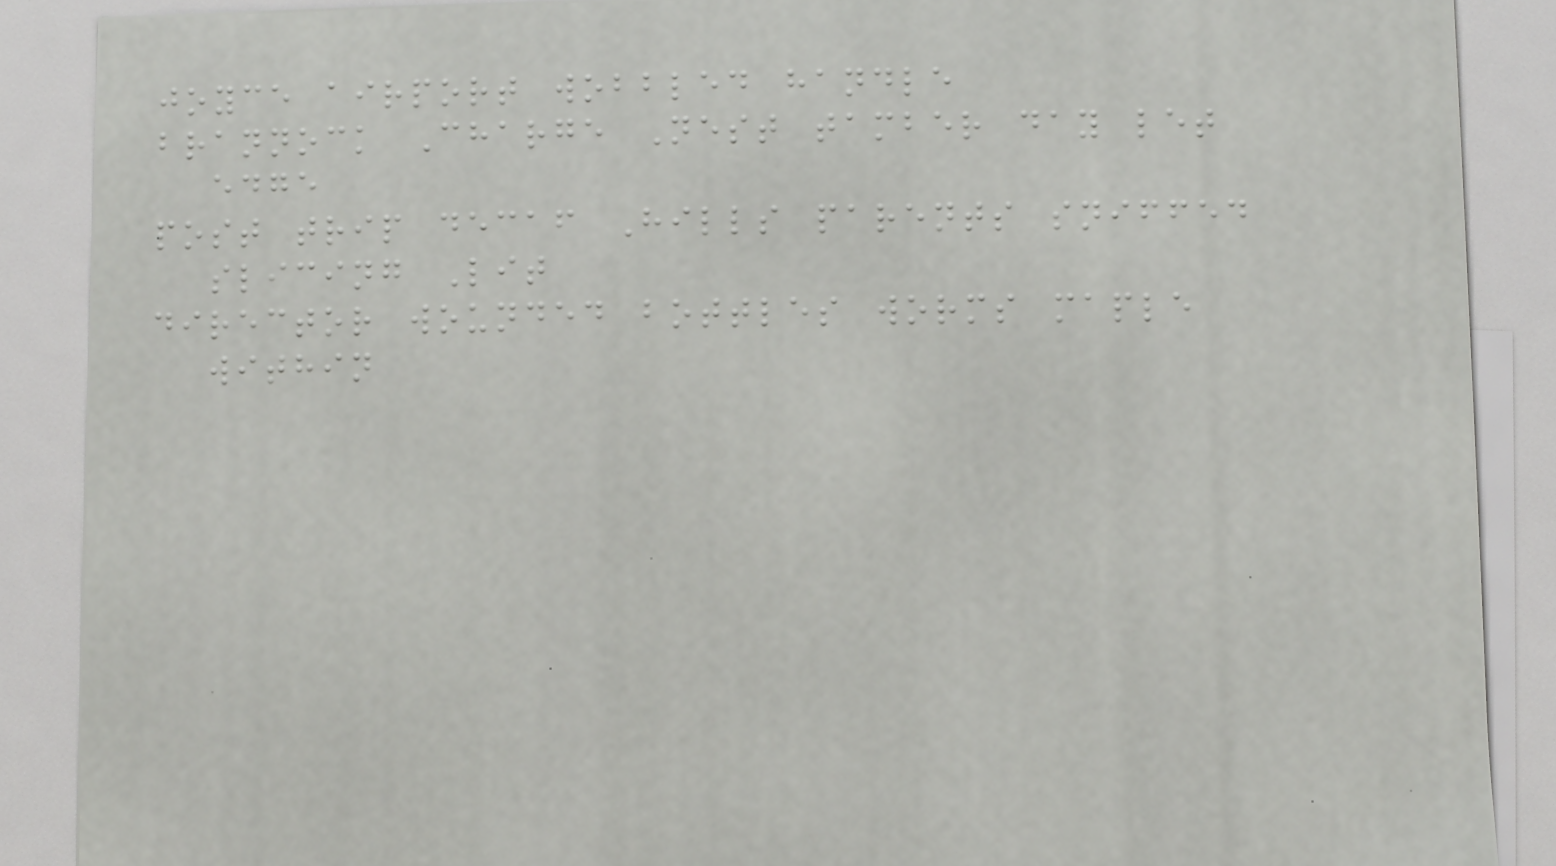joyce airport wobbled handle
brannock Charge Nest tamber day let
edge
post trip decaf Hills parents sniffed
slicing Lit
director wounded bottles worms maple
within
